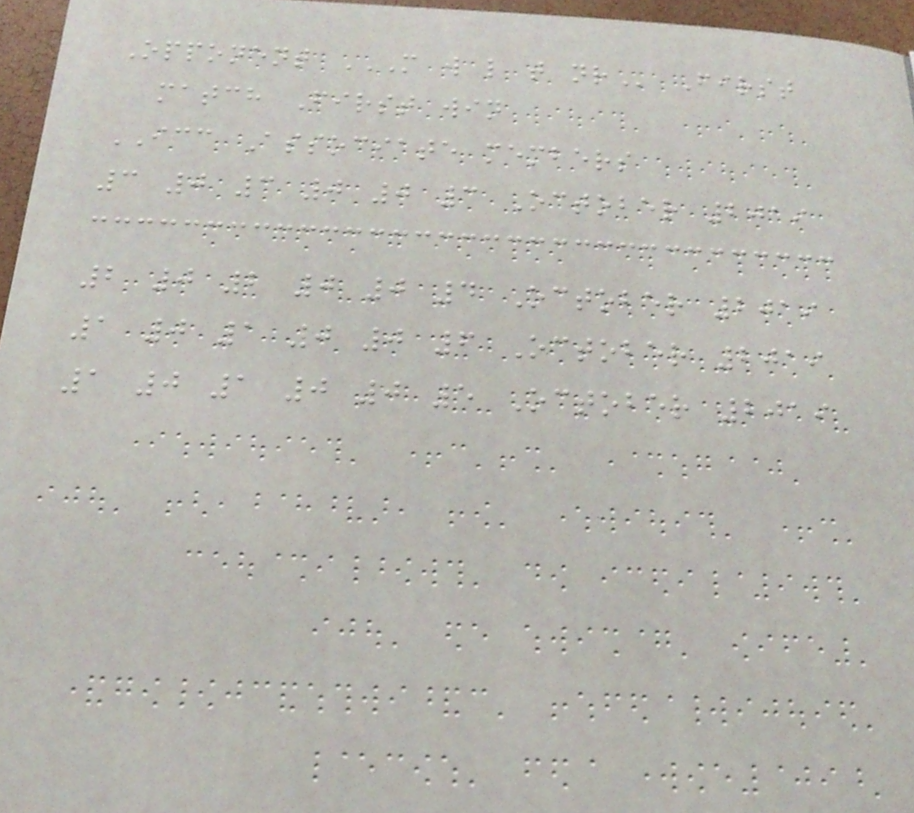Opponent M W L T NR First
match First win
ICC Associate members
3 0 3 0 0 3 October 2019
2 0 2 0 0 4 October 2019
1 0 1 0 0 6 October 2019
1 0 1 0 0 5 October 2019
